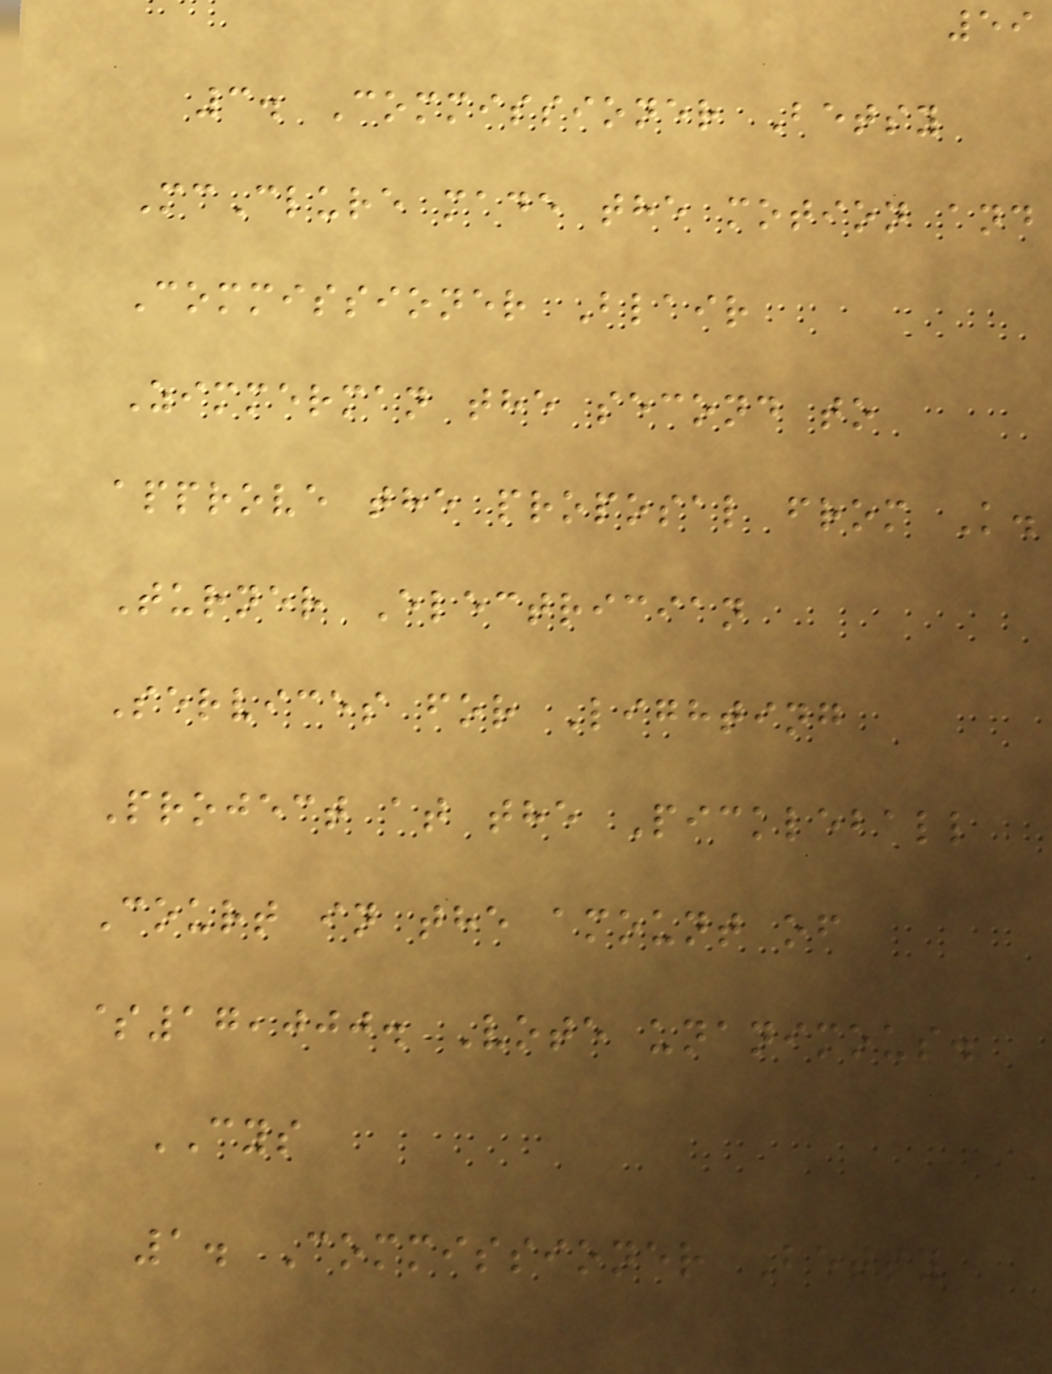59
3. Commissioner Betsy
McClure made the motion and
Commissioner Blair
Zimmerman the second to
approve the proposal from K.
Turner Electrician
Services for Lighting
Project at the Pickleball
Court in the amount of
$17,000. Vote unanimous.
CYS
1. Commissioner Betsy
